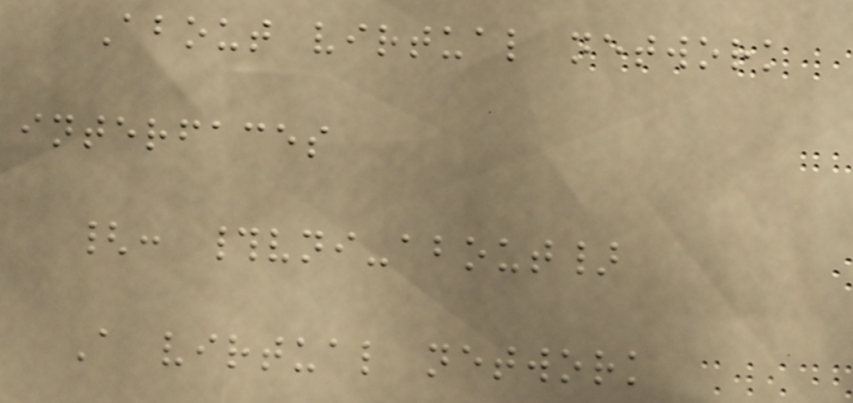About virtual network
interfaces
{: #vni-about}
A virtual network
